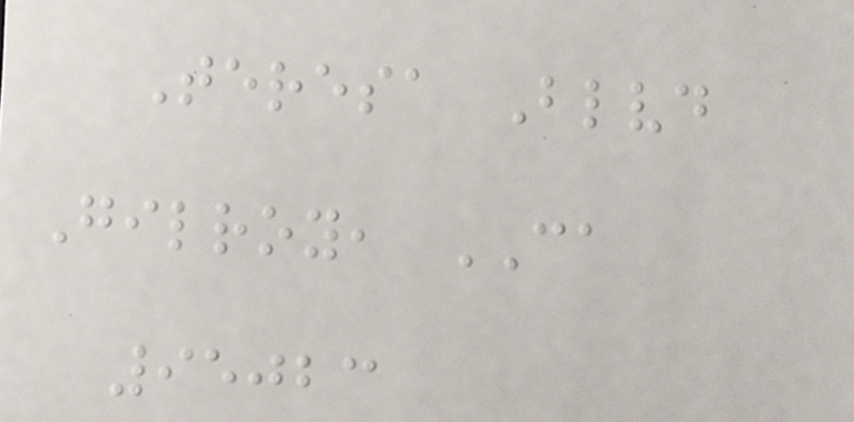Teresa Blvd
Gilroy, CA
95023
